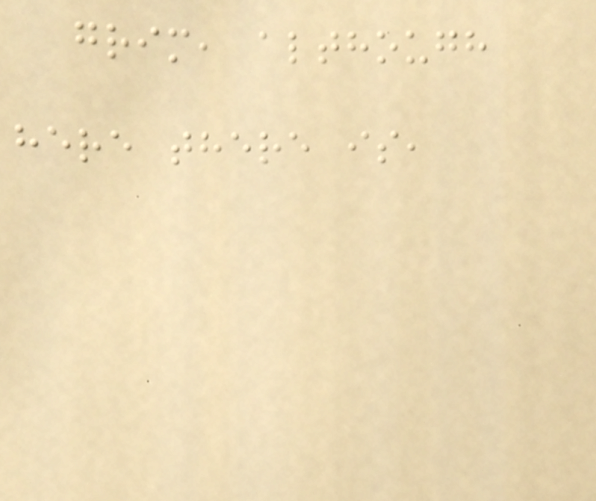grim, although
here there is,
